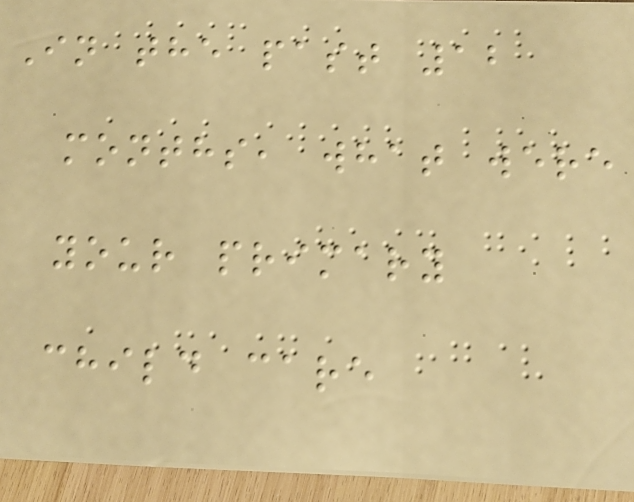In the past 12
months, what were
your primary
child care
